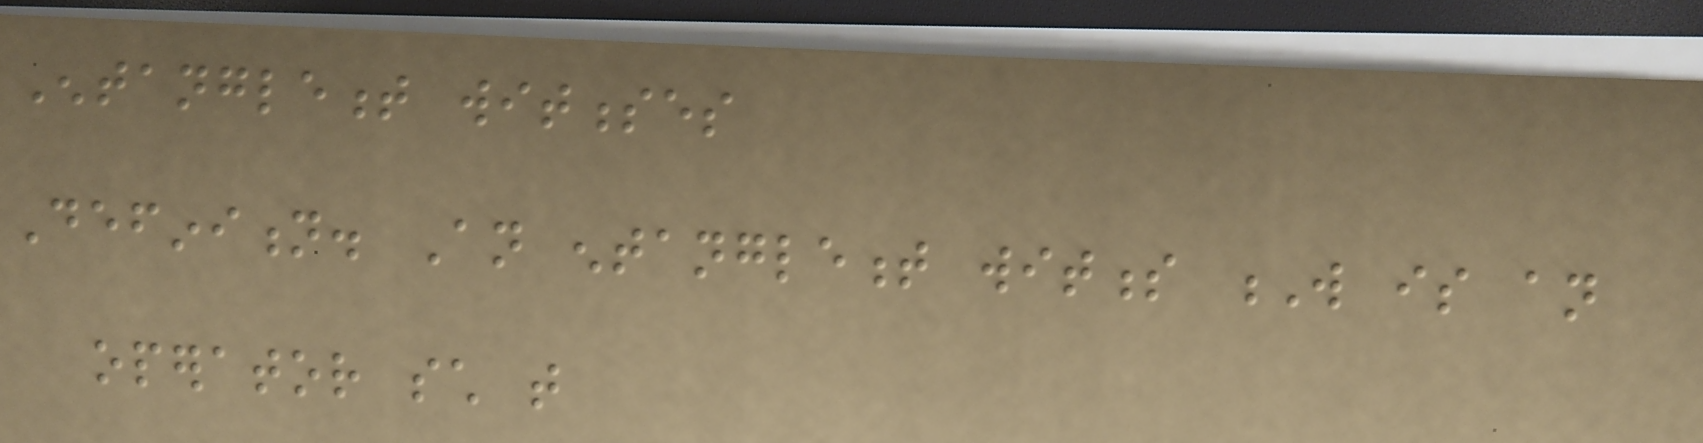Entanglement witnesses
Definition. An entanglement witness W is an
operator such that
